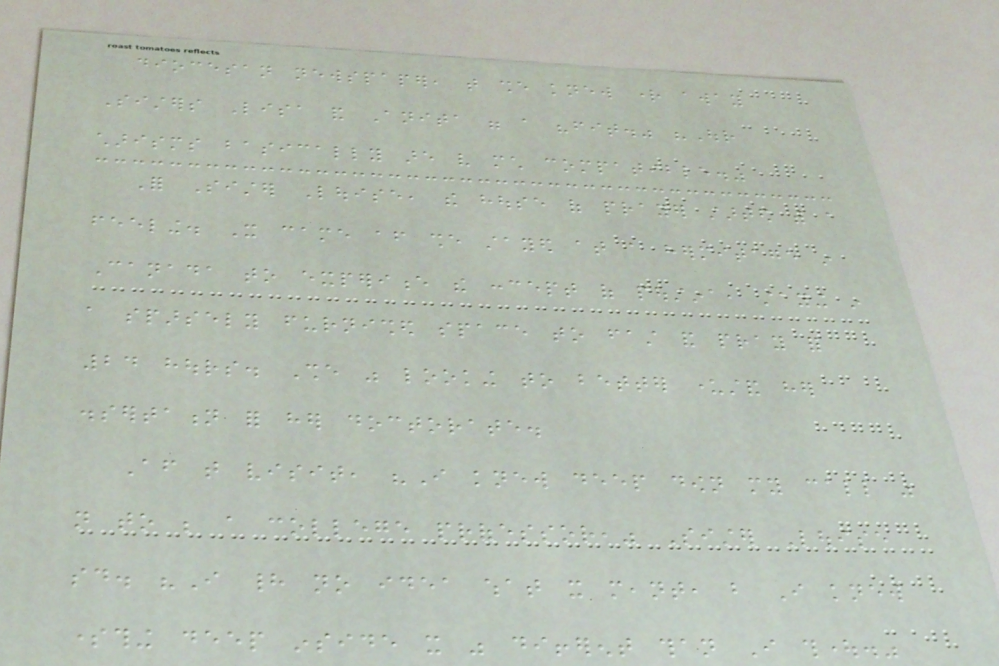diocesan newspaper, that she knew right away
Sisters Lisa and Anita were a "fit." "Our
charisms basically are very much compatible."
For Sister Louise, the house of prayer started with a
feeling. It came after she stayed at a hermitage in
Canada to experience the concept of poustina, staying in
a sparsely furnished space to fast and pray for
24 hours. She was looking to better understand her
dissertation for her doctorate.
After that visit, "I knew deep down my call was
not to be a college professor," Sister Louise
said. "I had no idea what it meant, but I knew
something deep inside it was different than I thought."
